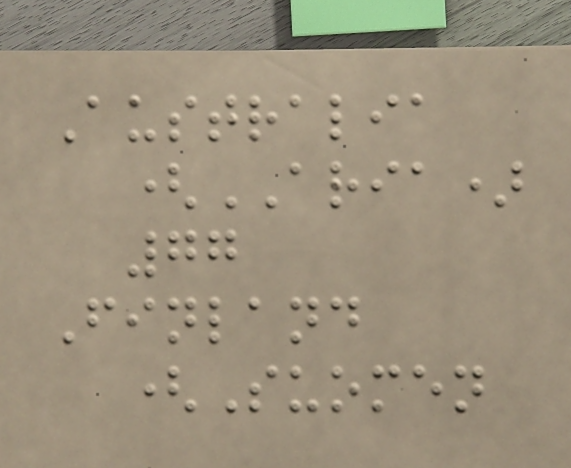Australia
(ARIA)
77
Finland
(Suomen
